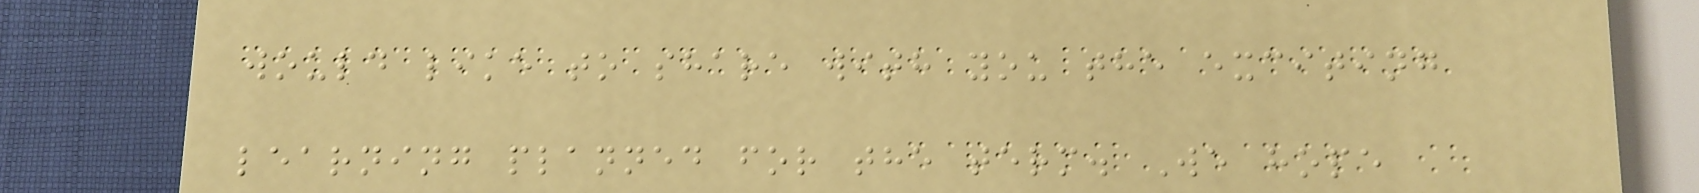would like to share with you the exciting
learning planned for the term. We hope
